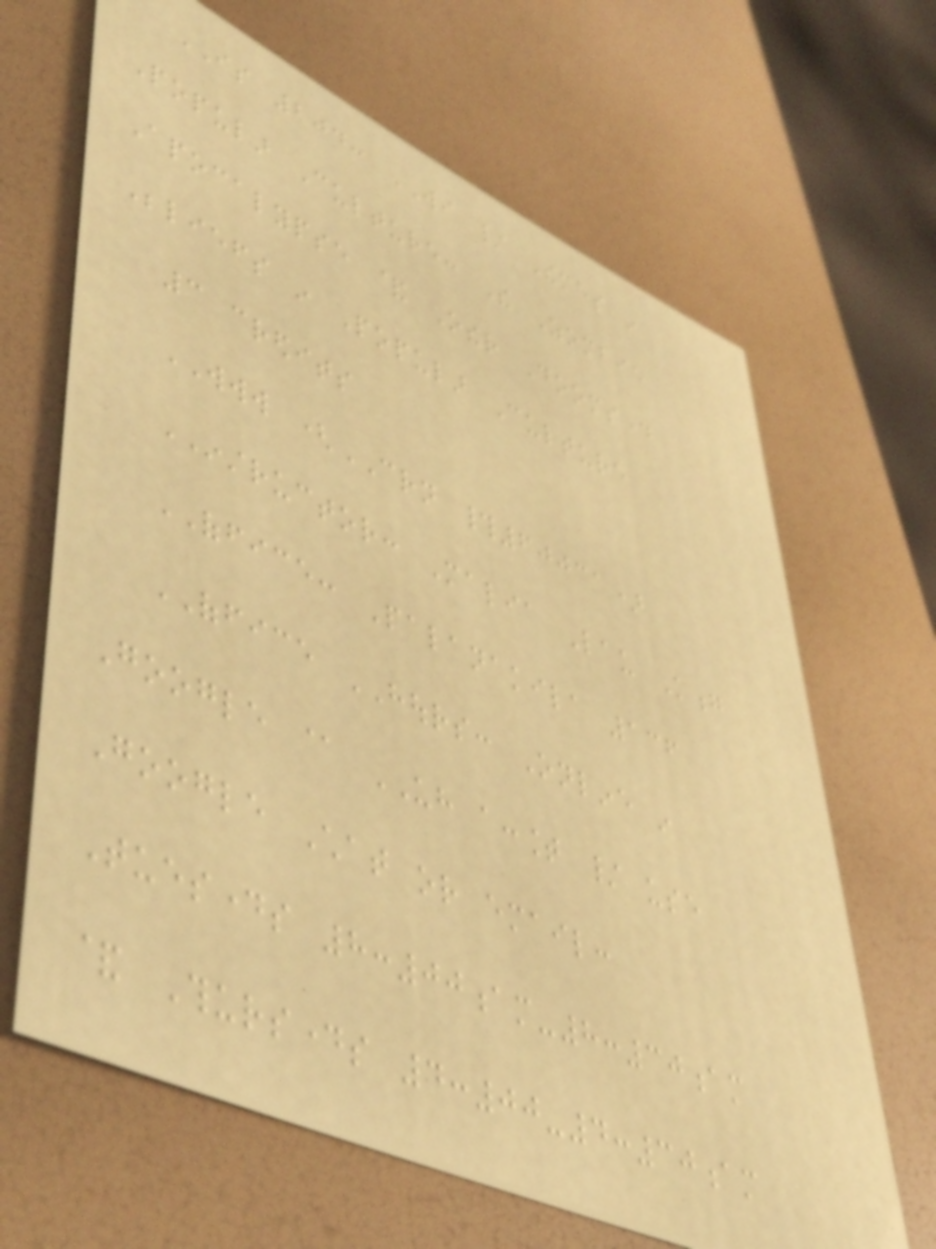IS 204: WI / Themes in
Popular Culture: The Zombie
Apocalypse & Other Doomsday
Beliefs in Popular Culture
3 credits
WWW (CRN #60031)
INSTRUCTOR: Malia Lau Kong
OFFICE: Palanakila 136
OFFICE HOURS: Online in
Google @ UH account / use
Google Chat or email:
Tuesdays 8:00am-8:30am
& Thursdays 4:00-4:30am
